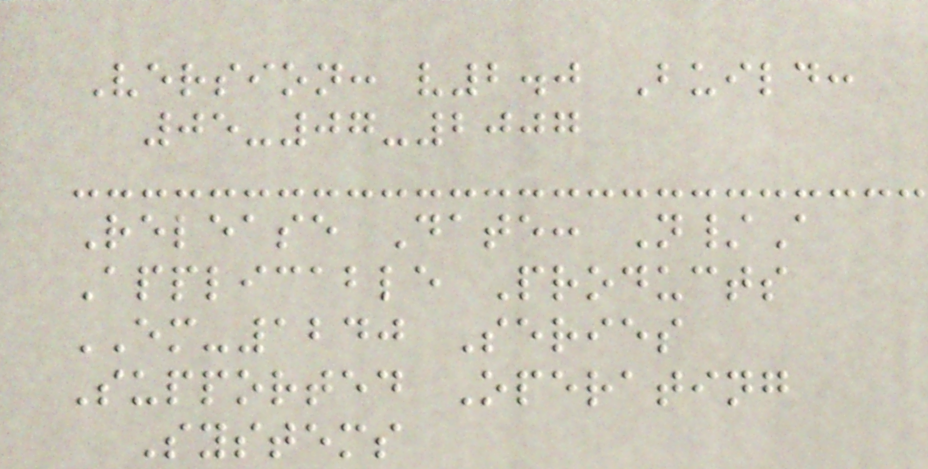Version: v2.0 Build:
05-07-2007
Release Date: N/A
Applicable Products
EM-1240 Series
Supported Operating
Systems
